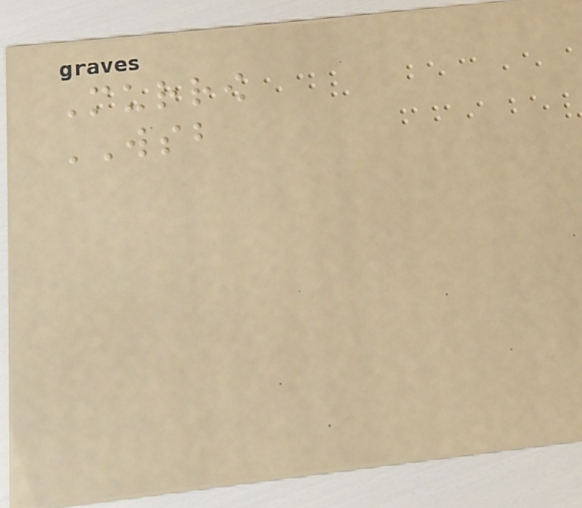Murrow
WSB
